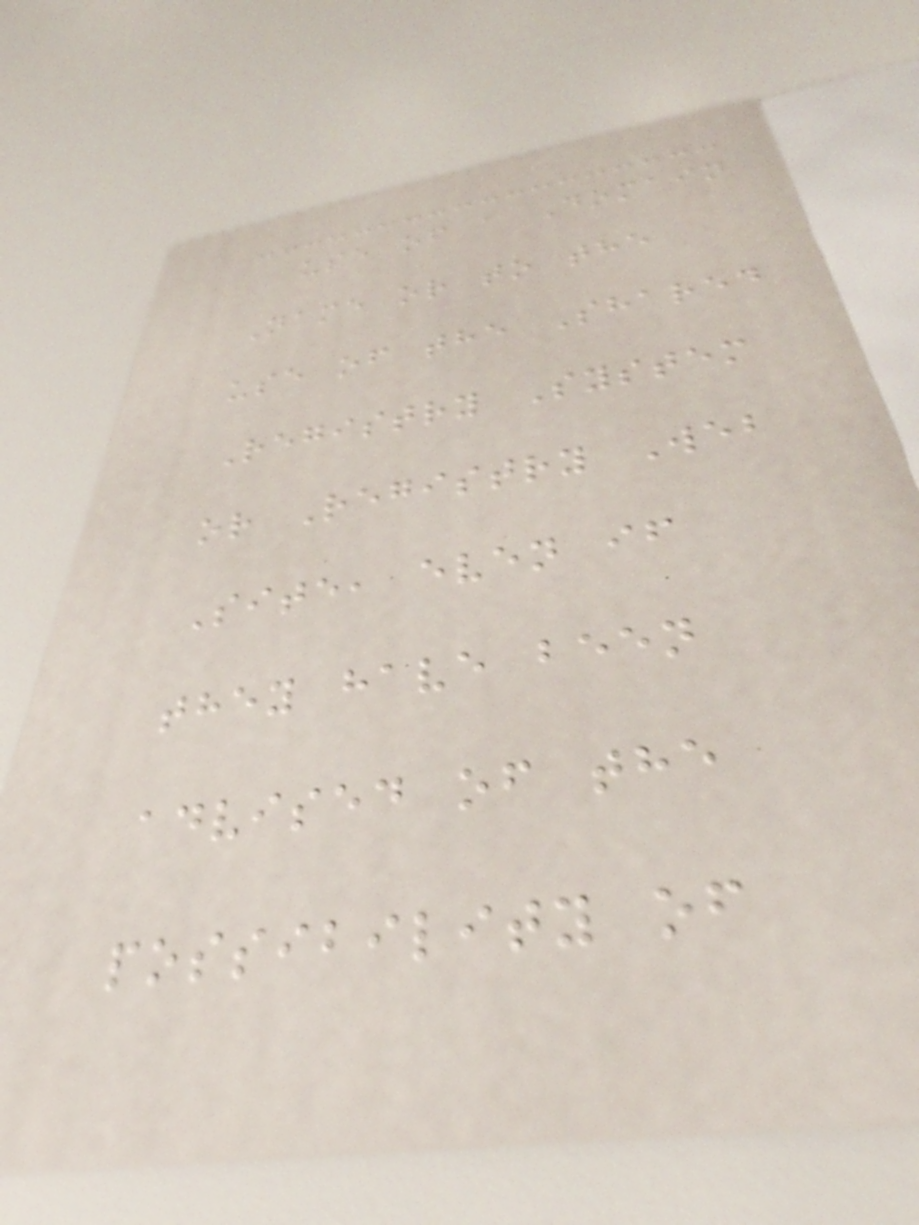use of a Domain
Name or to the
use of the Shared
Registry System
or Registry Web
Site, even if
they have been
advised of the
possibility of
